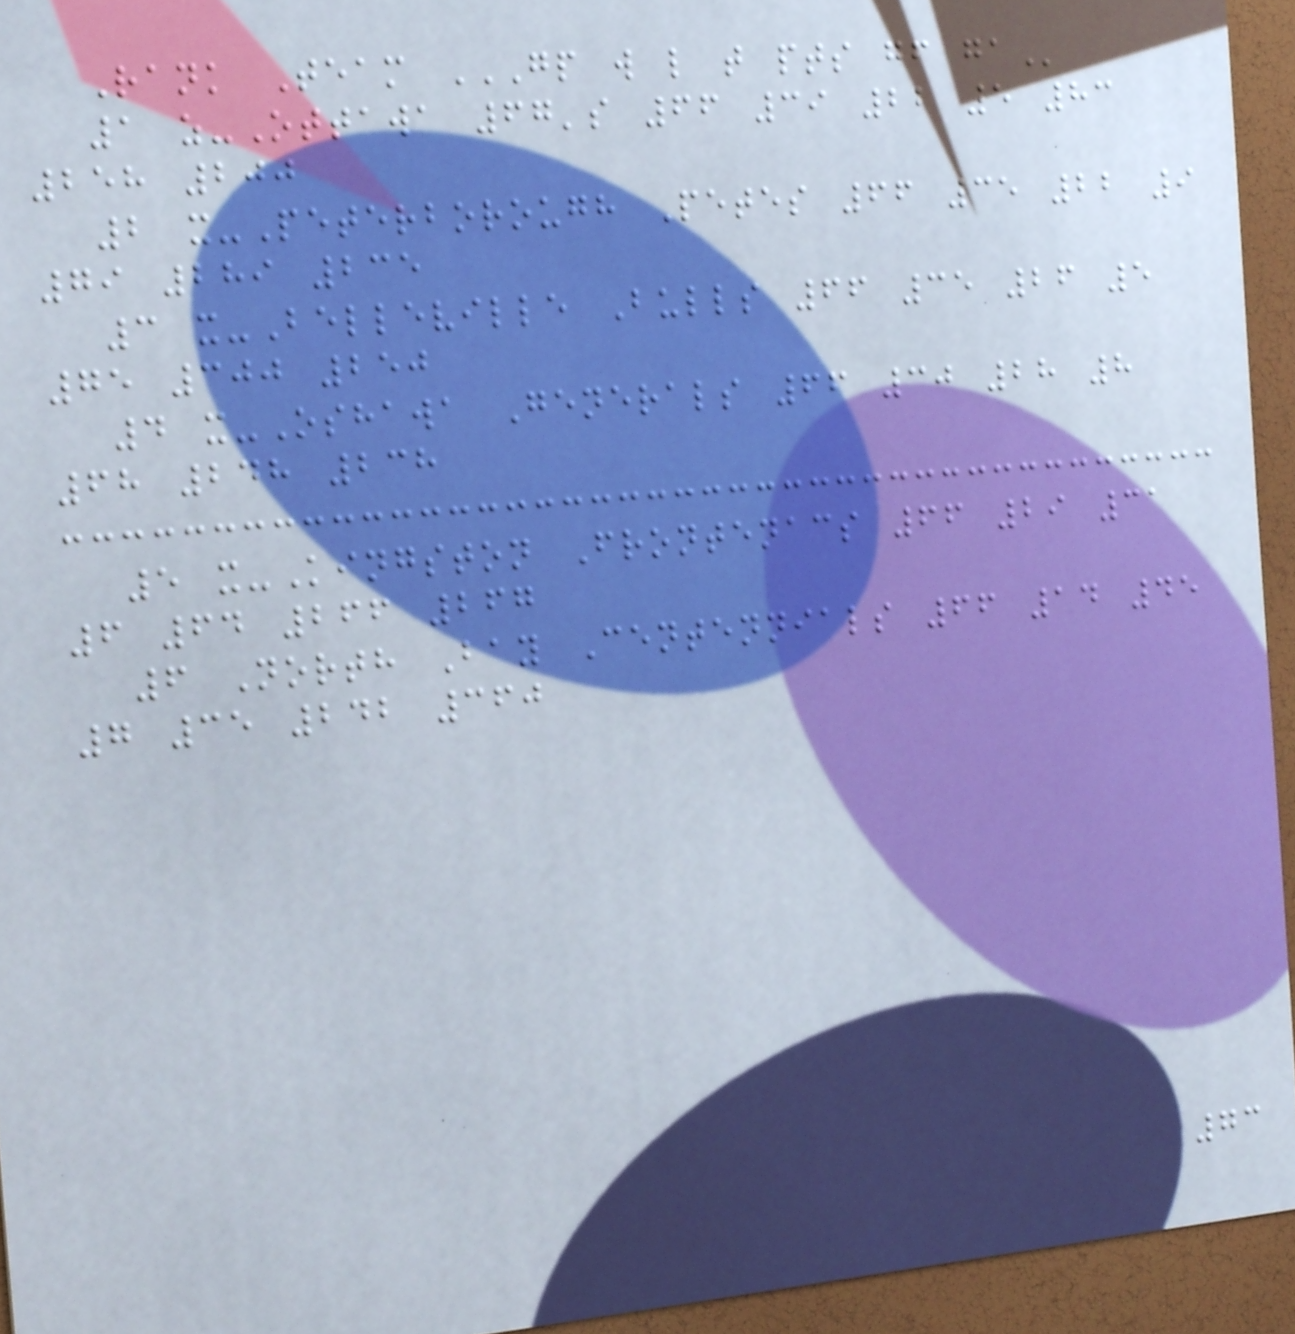Rank Team GP W L T PTS GF GA
1 z-Ottawa 67's 66 39 22 5 83
258 200
2 x-Peterborough Petes 66 35 22 9
79 289 235
3 x-Belleville Bulls 66 35 26 5
75 300 250
4 x-Oshawa Generals 66 30 28 8
68 248 238
5 x-Kingston Frontenacs 66 29 31
6 64 266 267
6 North Bay Centennials 66 14 45
7 35 242 360
73
